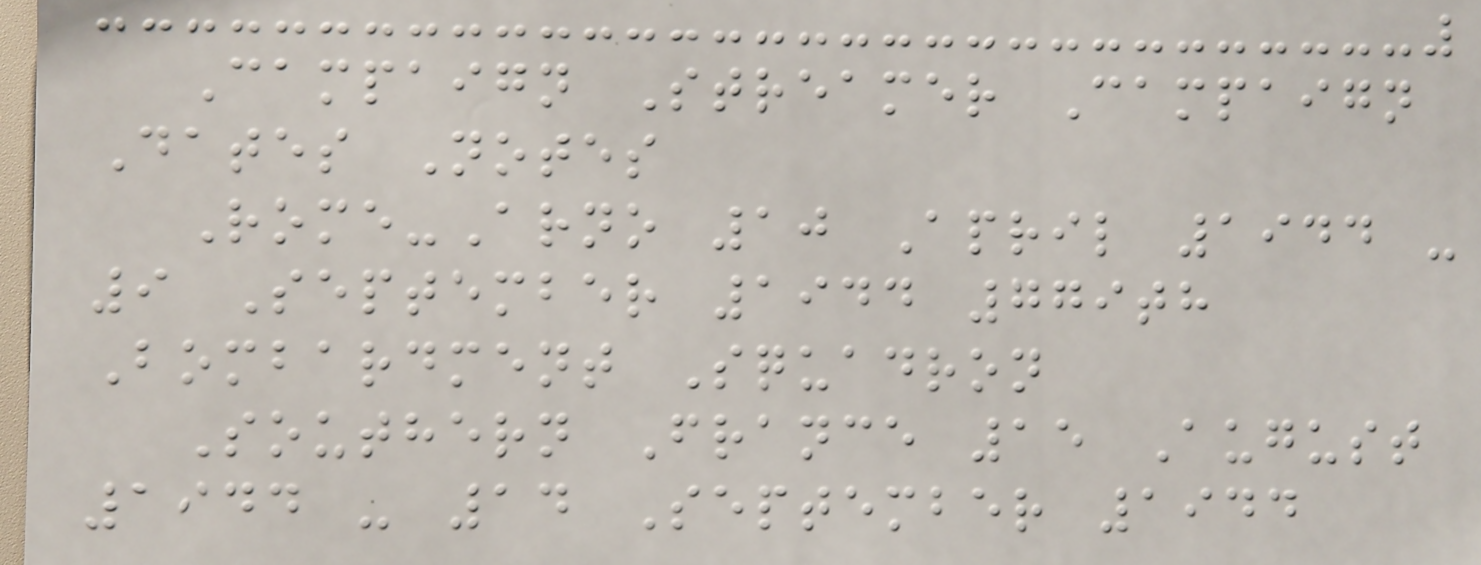Campaign Streamer Campaign
Dates Notes
Rome-Arno 10 April 1944 -
9 September 1944 779th
Bombardment Squadron
Southern France 15 August
1944 - 14 September 1944
